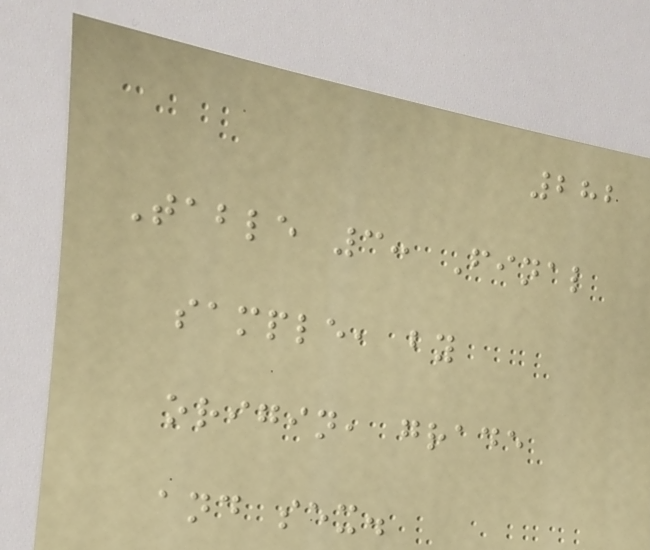282
Table 3: Final
sample, by
origin, grade
and sex.
